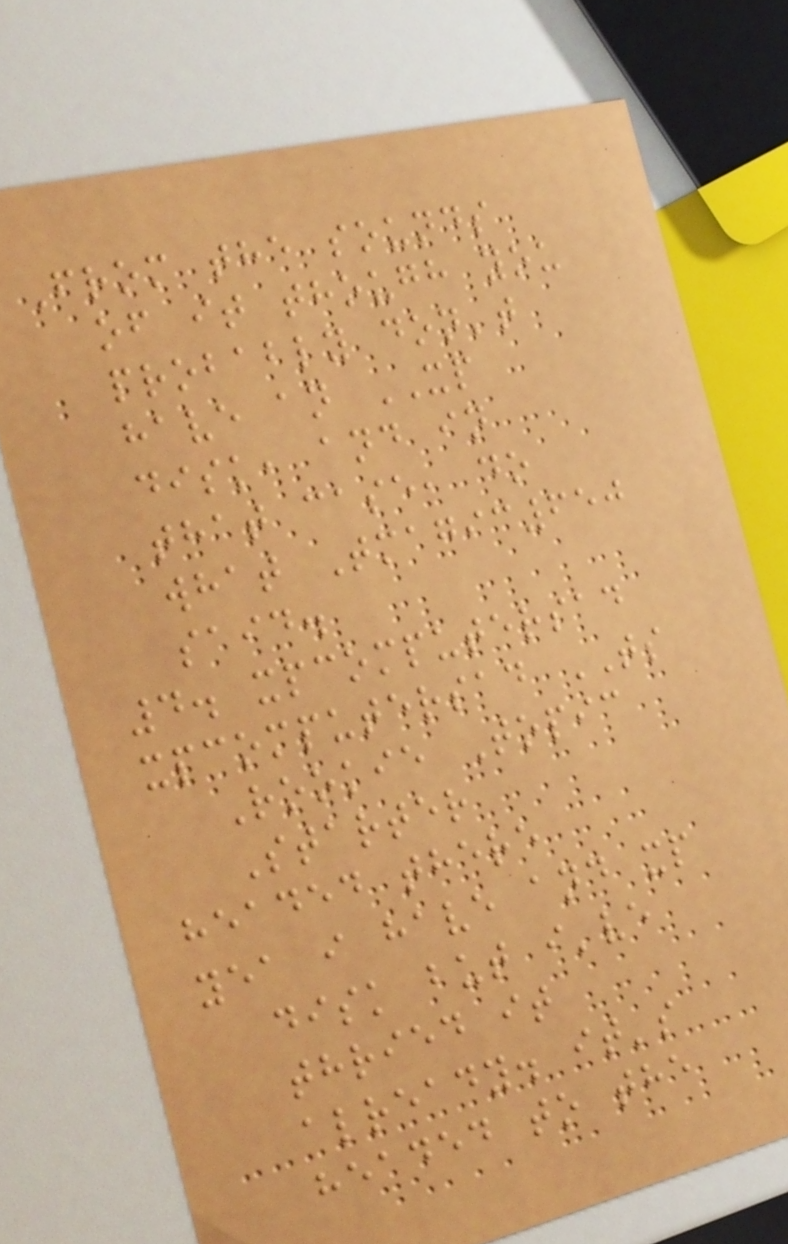From the sounds
of it though you
probably don't
have an XP
disk, and in
that case, do
what Tmagic650
said.
4. xpcomputersad
xpcomputersad TS
Rookie Topic
Starter
headed there
yea i have and xp
disk but i've
thried it
already. it's
headed to the
